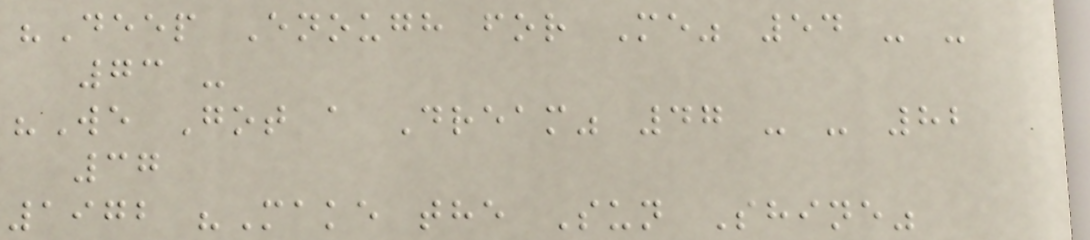"Deep Enough for Me" 54 - -
73 -
"We Got a Dream" 47 - - 82
37
1972 "Make the Sun Shine"
